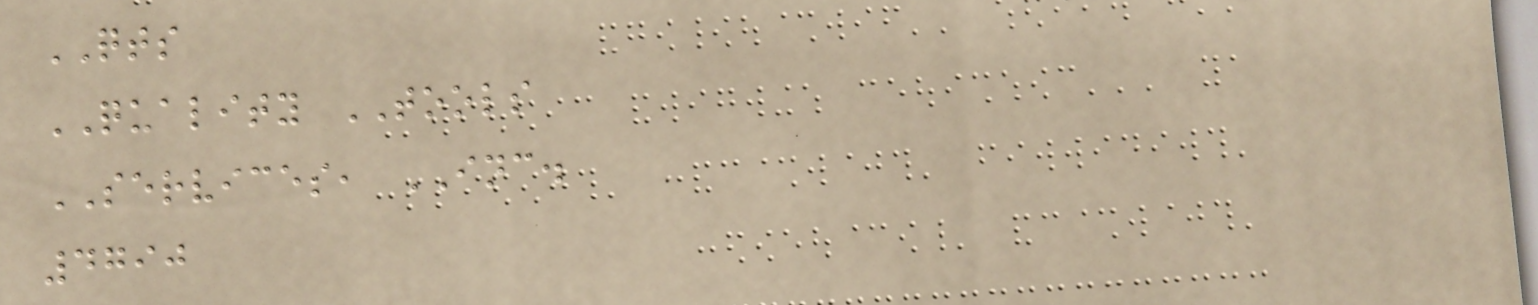QTS
QUALITY TOOLS
SERVICES, INC.
4790
